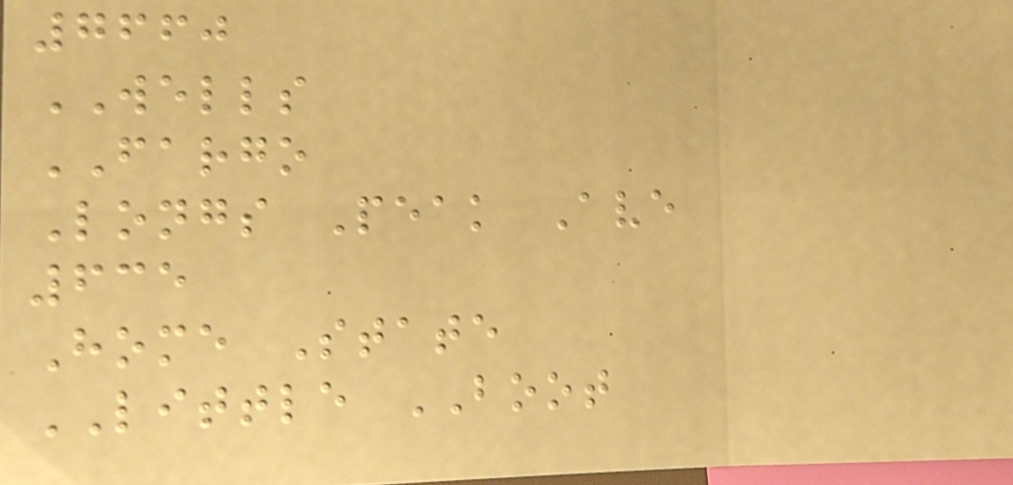7660
WELLS
FARGO
Longs Peak Ave
635
Home State
LITTLE BOOT
